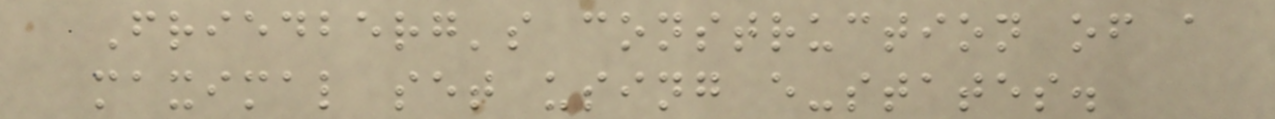Friedberg's construction of a
maximal set using e-states.
